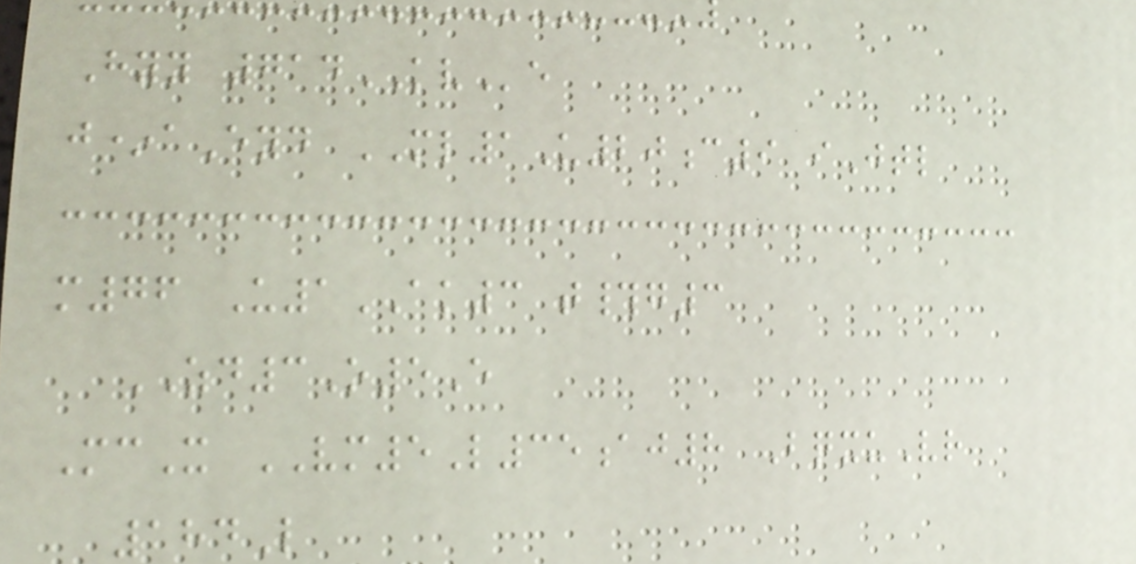Hyy 714KVe
j*aEyd ML1U20c9 iJtl
m76 U1AK3 t#g3
ZD3O5E
McX VM5L35aj8 BqxuVr
184L
